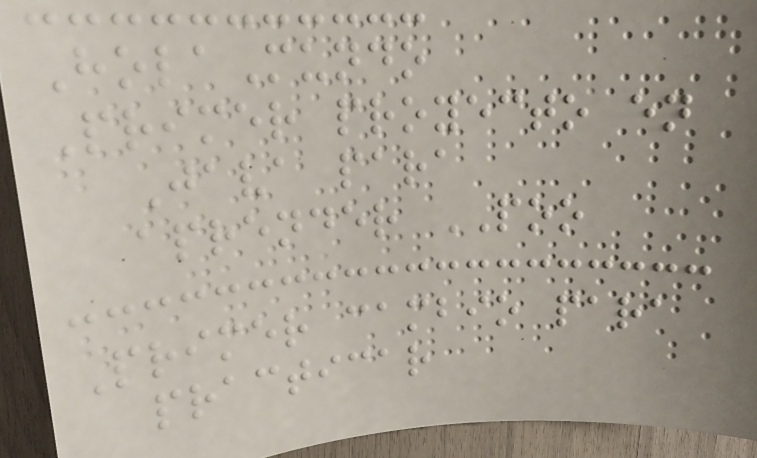HolaMundo
Primer proyecto en
Java para
aprender POO
Primer cambio para
practicar
